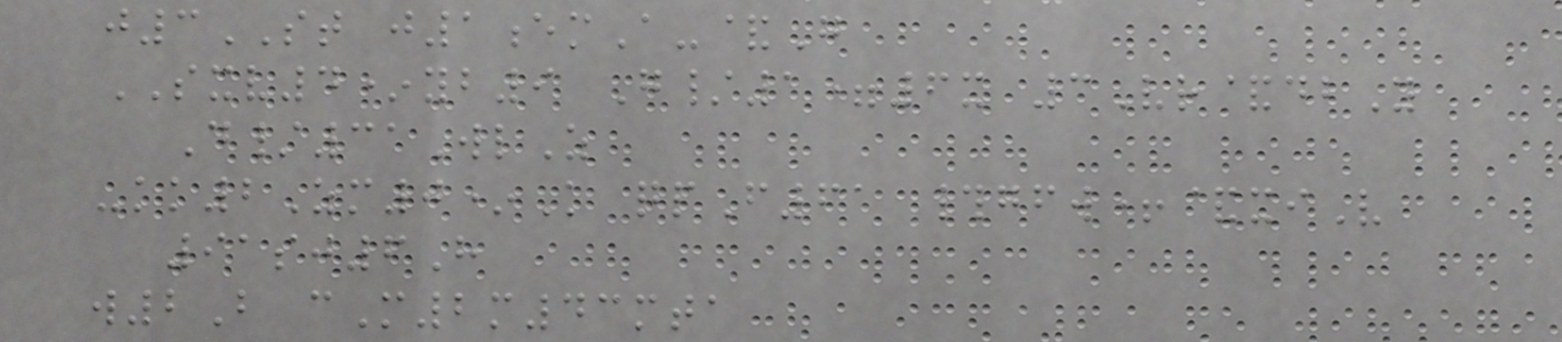j3ST j1emA-&G
SXV4*yb9 G/1=6x 3Vr&dbY
D/31WlZ
-kk2Zm0*K qpF61 #gfw+&xiV
91sj6H
w2B cM2m43mta
